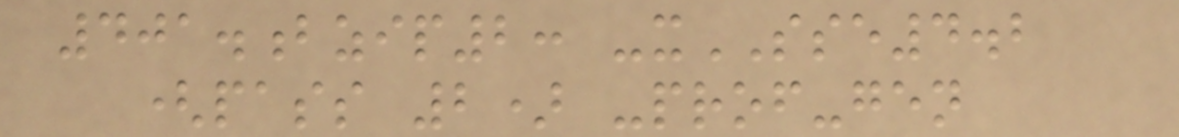401.bzip2: -xSSE4.2
(pass 2) -prof-gen
